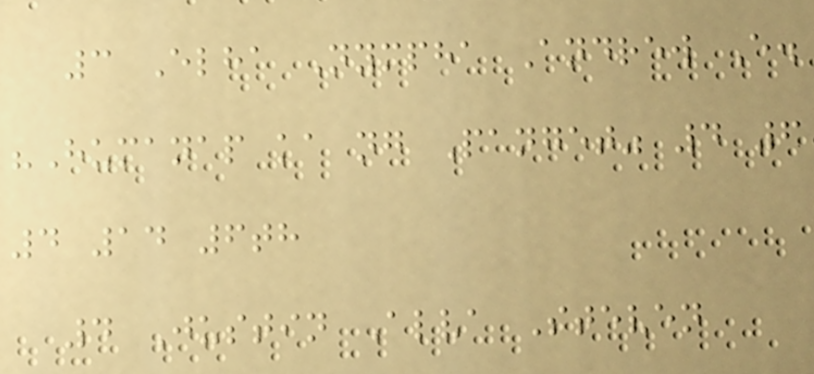3 Elha Nympha Andrew E.
"Humanap ka ng Panget" 4 6
4 14 6th
4 Justin Alva Steven
